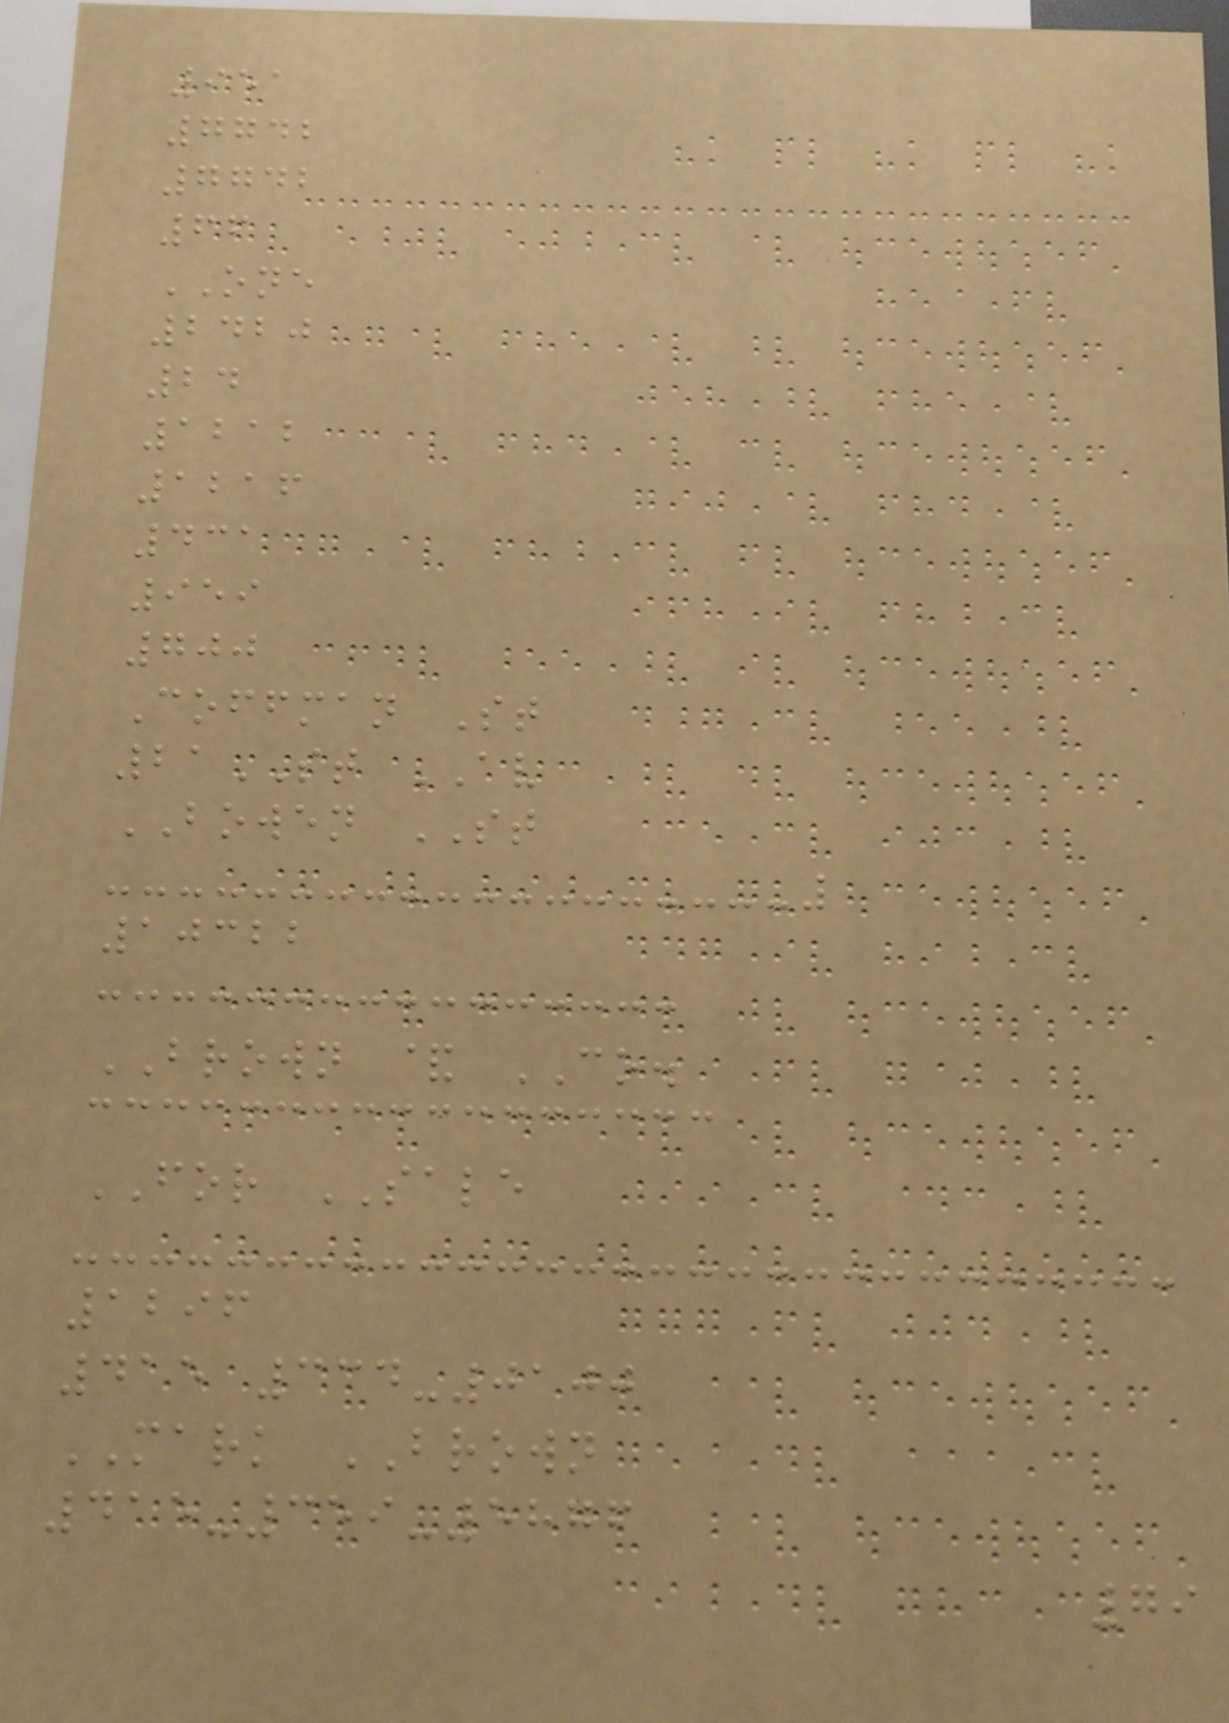951
7742
7742
66
ONE
2420
24
1212
1216
431
959
700
Coffman St
21ST AV
BOWEN ST
10322
BROWN & CO.
FOR SALE
1296
415 334-0100
MARK BROWN
415-359-5876
79
